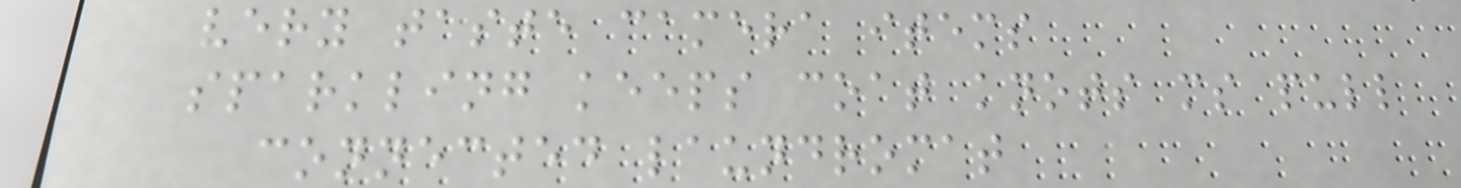very taste camera items
sparkling keeps coat knots ms pull
connected laundromat
